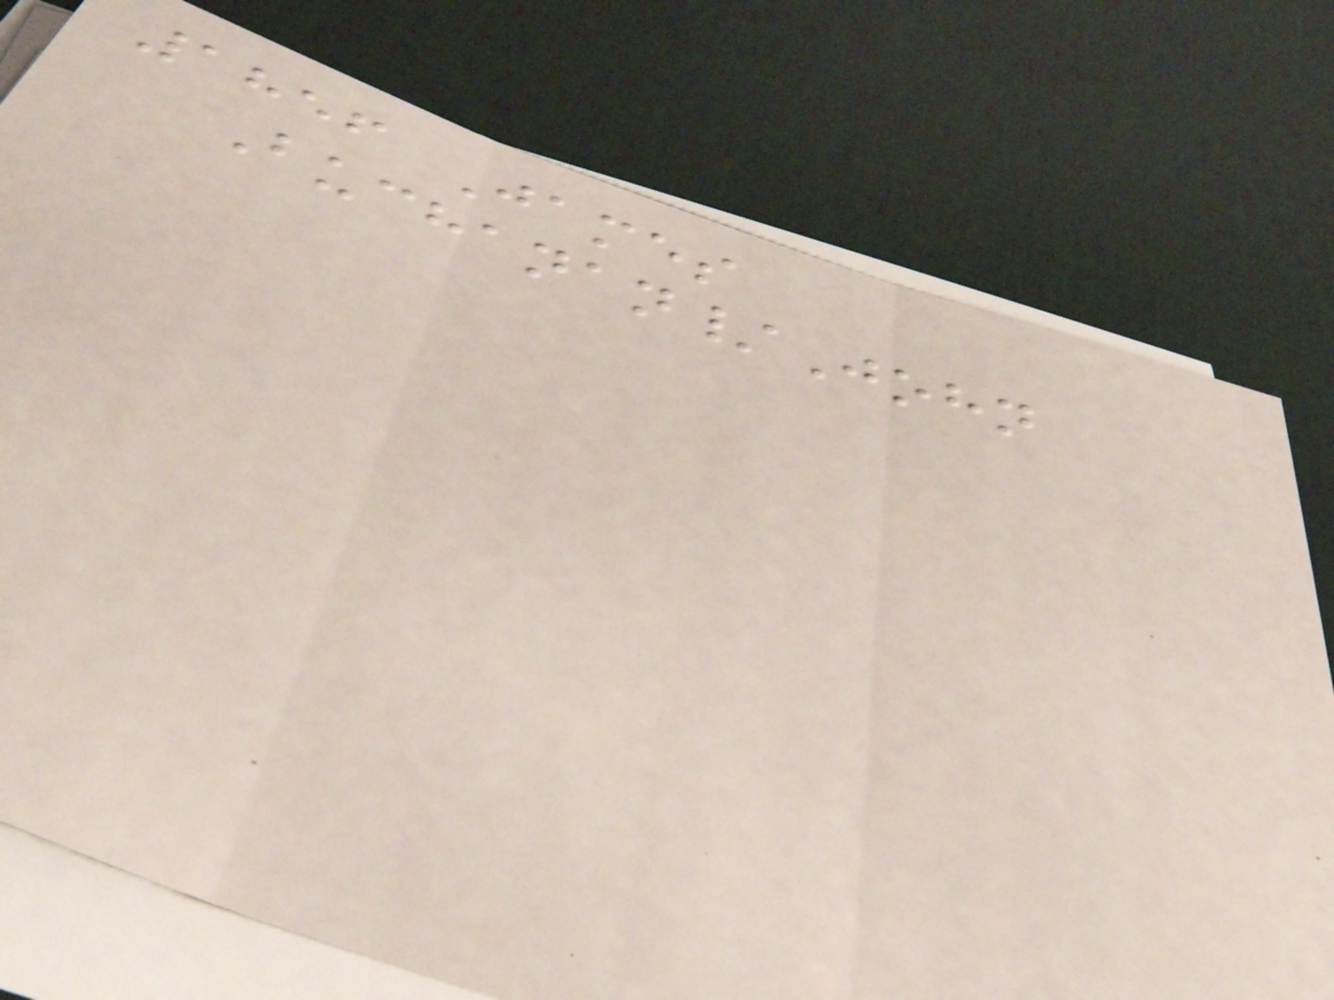1856 James
Buchanan/John
